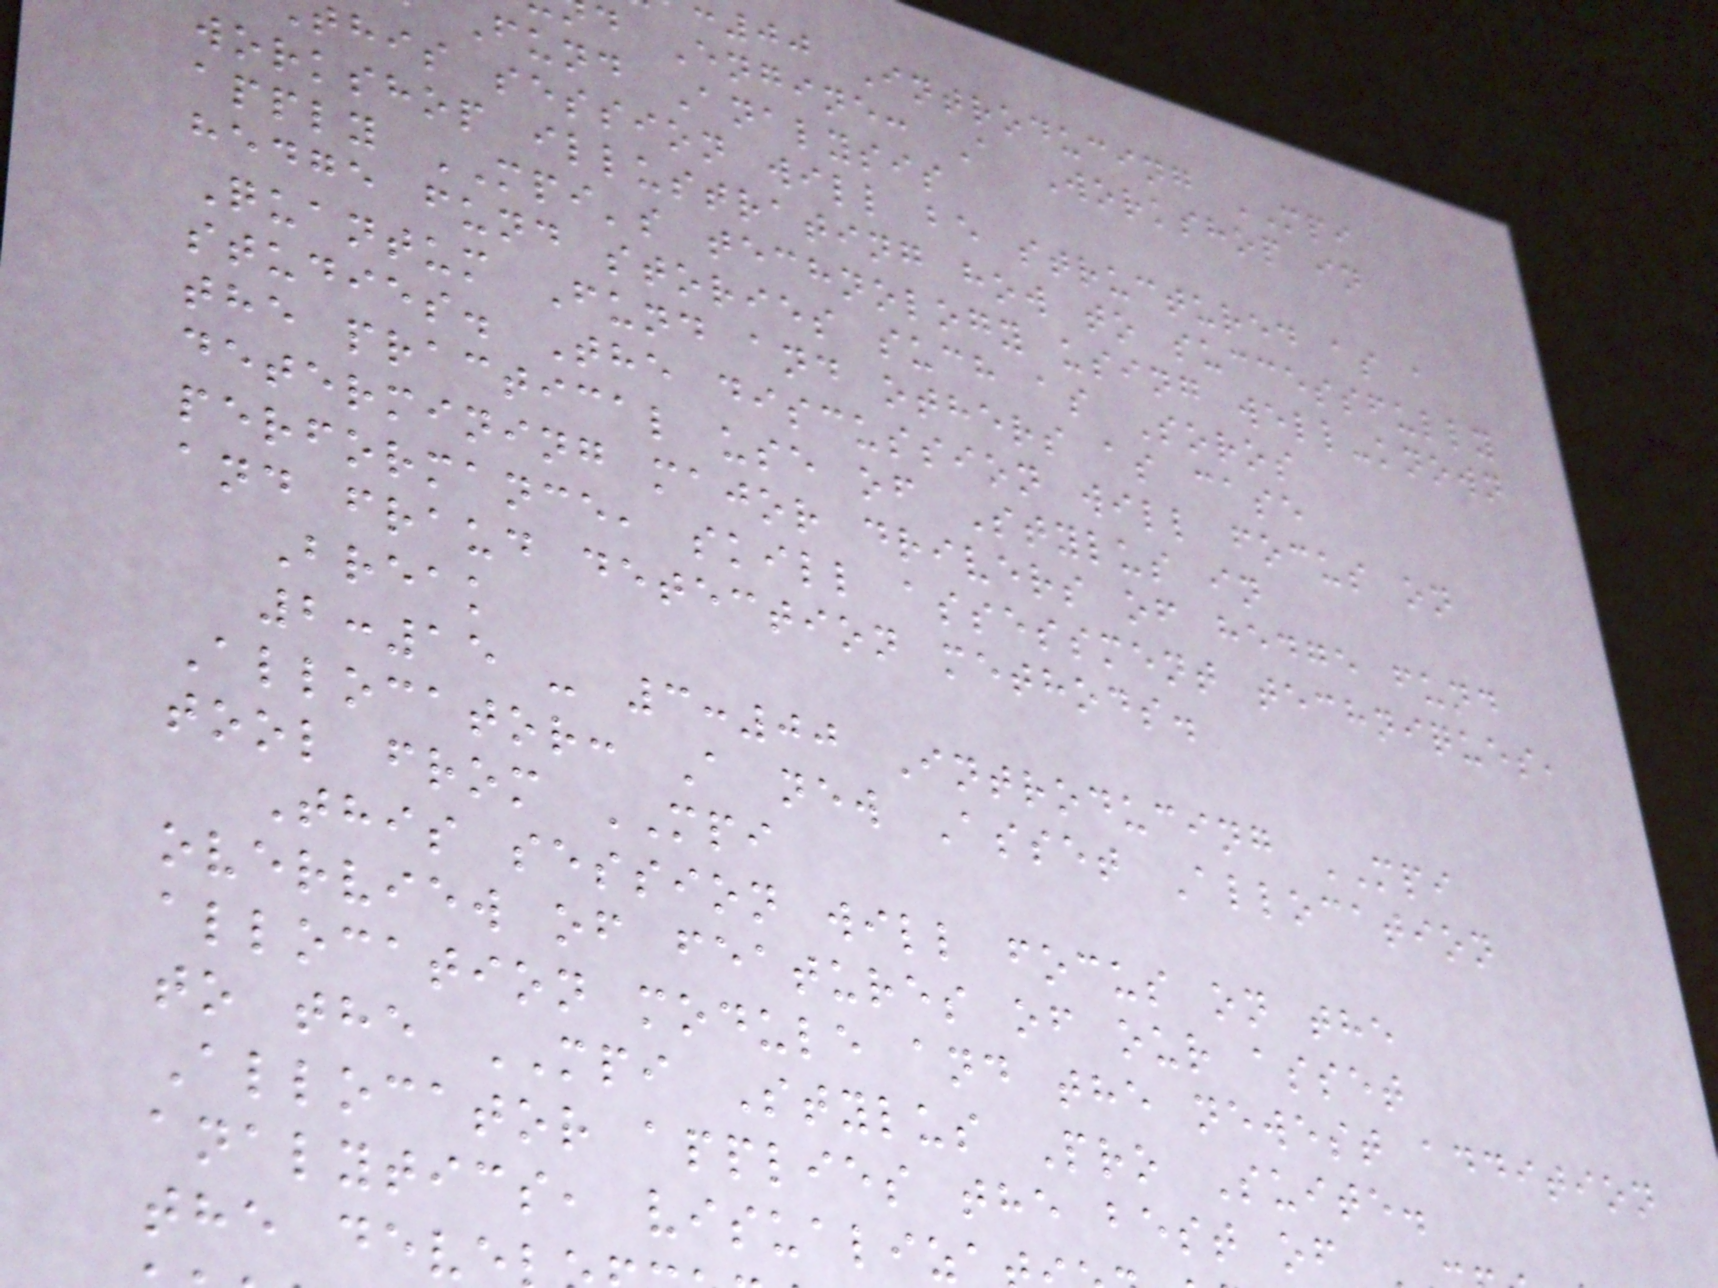00 Introducing MPI
d Engine: A Workshop in
Fund Analysis
his session will be structured as a
workshop illustrating how to successfully
apply MPI's technology using well-known
hedge fund stories such as Soros
Quantum Fund and others as case
studies. The discussion will focus on
the practical use of Stylus in
determining major drivers of hedge fund
performance, skill assessment techniques,
and fraud detection methods.
Break
2:15 - 3:00 Introducing MPI
Allocator: A new Asset Allocation
tool from MPI
This session will focus on the
overview of features of our asset
allocation module and the newest addition
to the MPI Stylus Pro Suite.
Allocator applies the best of
analytics, visualiz
